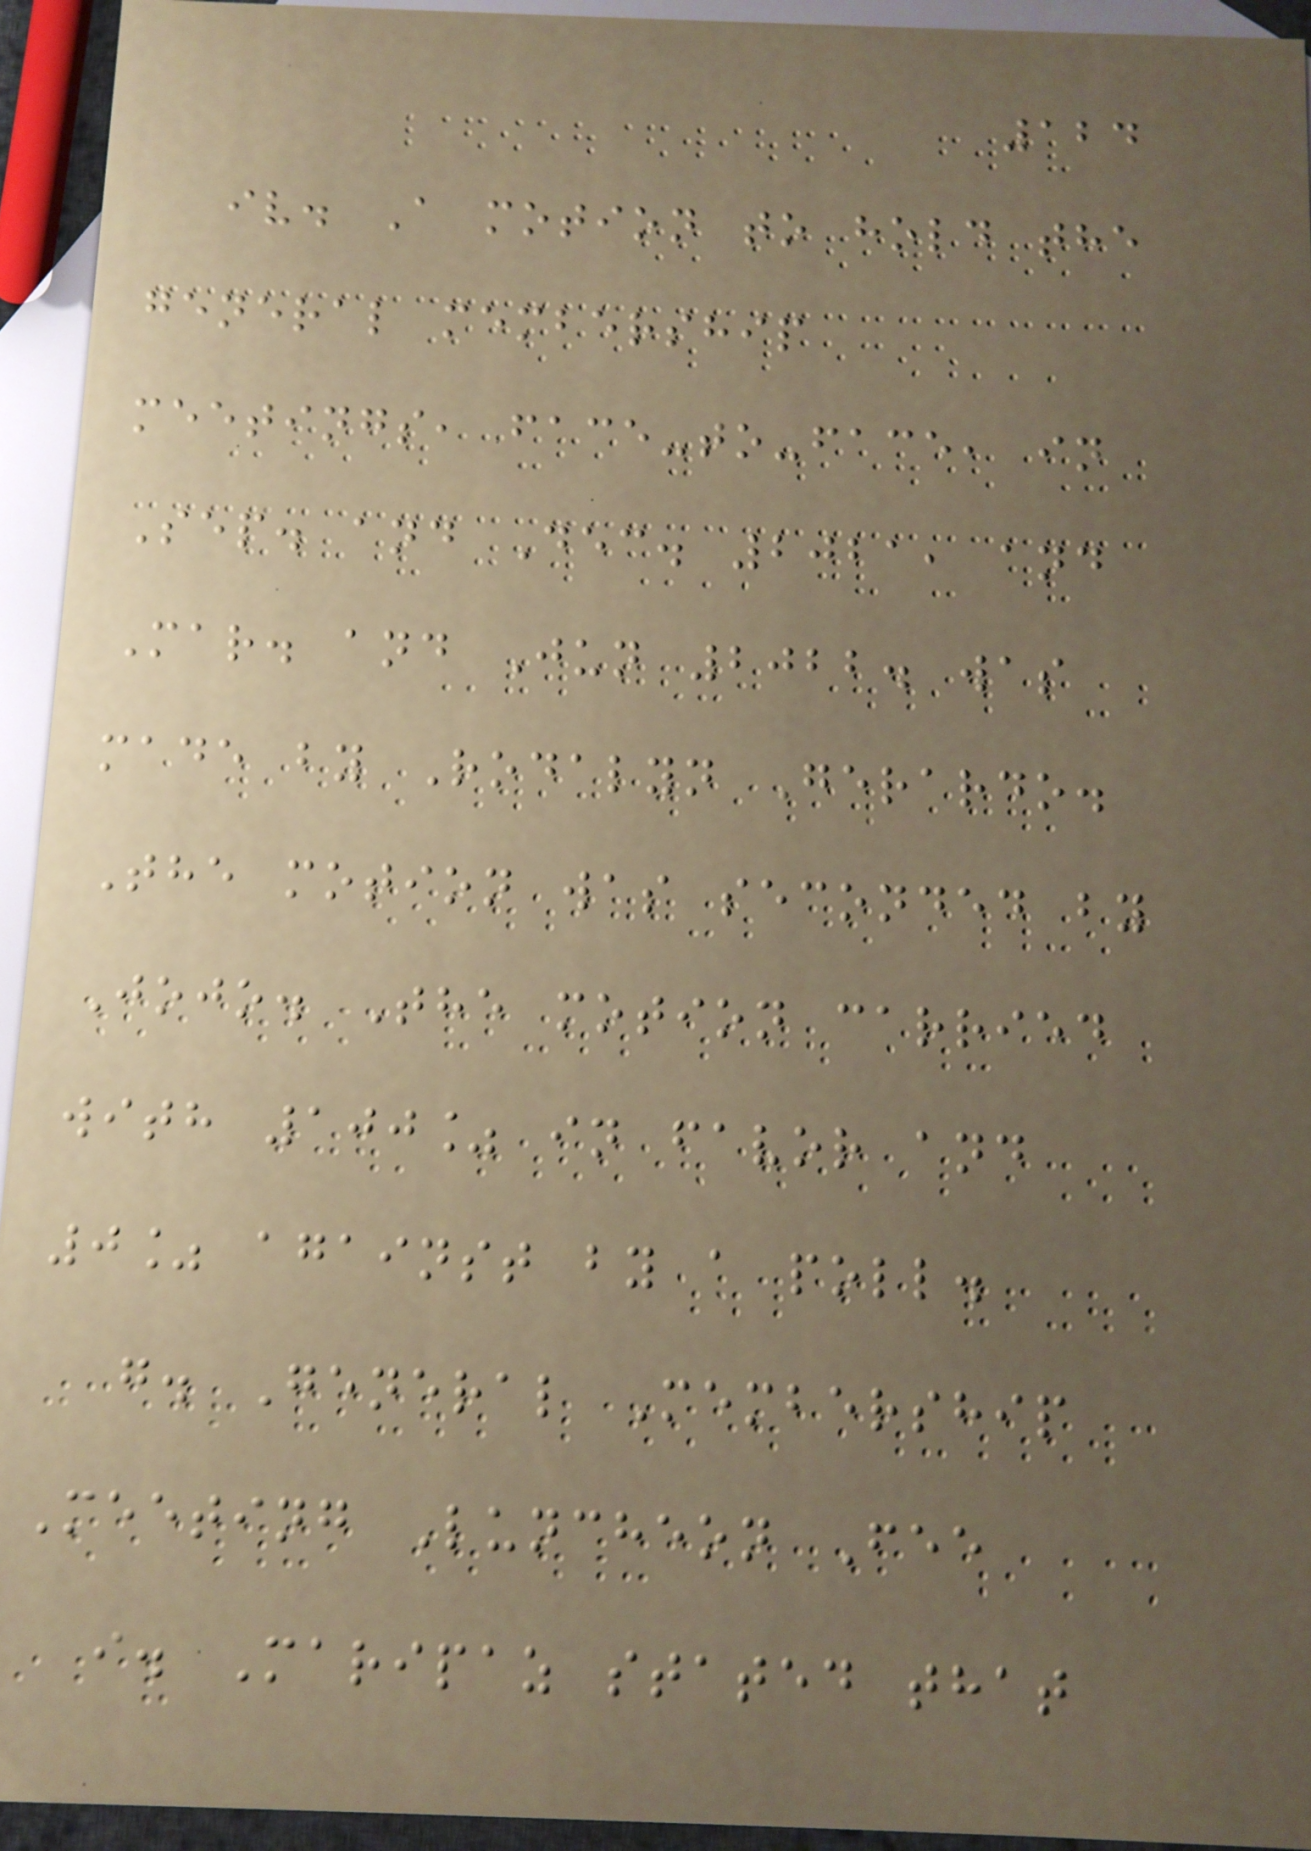124
iv. A motion to hold the
general membership
meetings, face-to-face, in
Sep. and Dec. 2021, and
Mar. and Jun 2022. was
made by Rodalyn Gerardo.
The motion was seconded by
Jojo. The motion carried
with 100% in favor and
0% against by a poll.
g. General Membership
Meeting Luncheon Fee
i. Maripaz stated that
